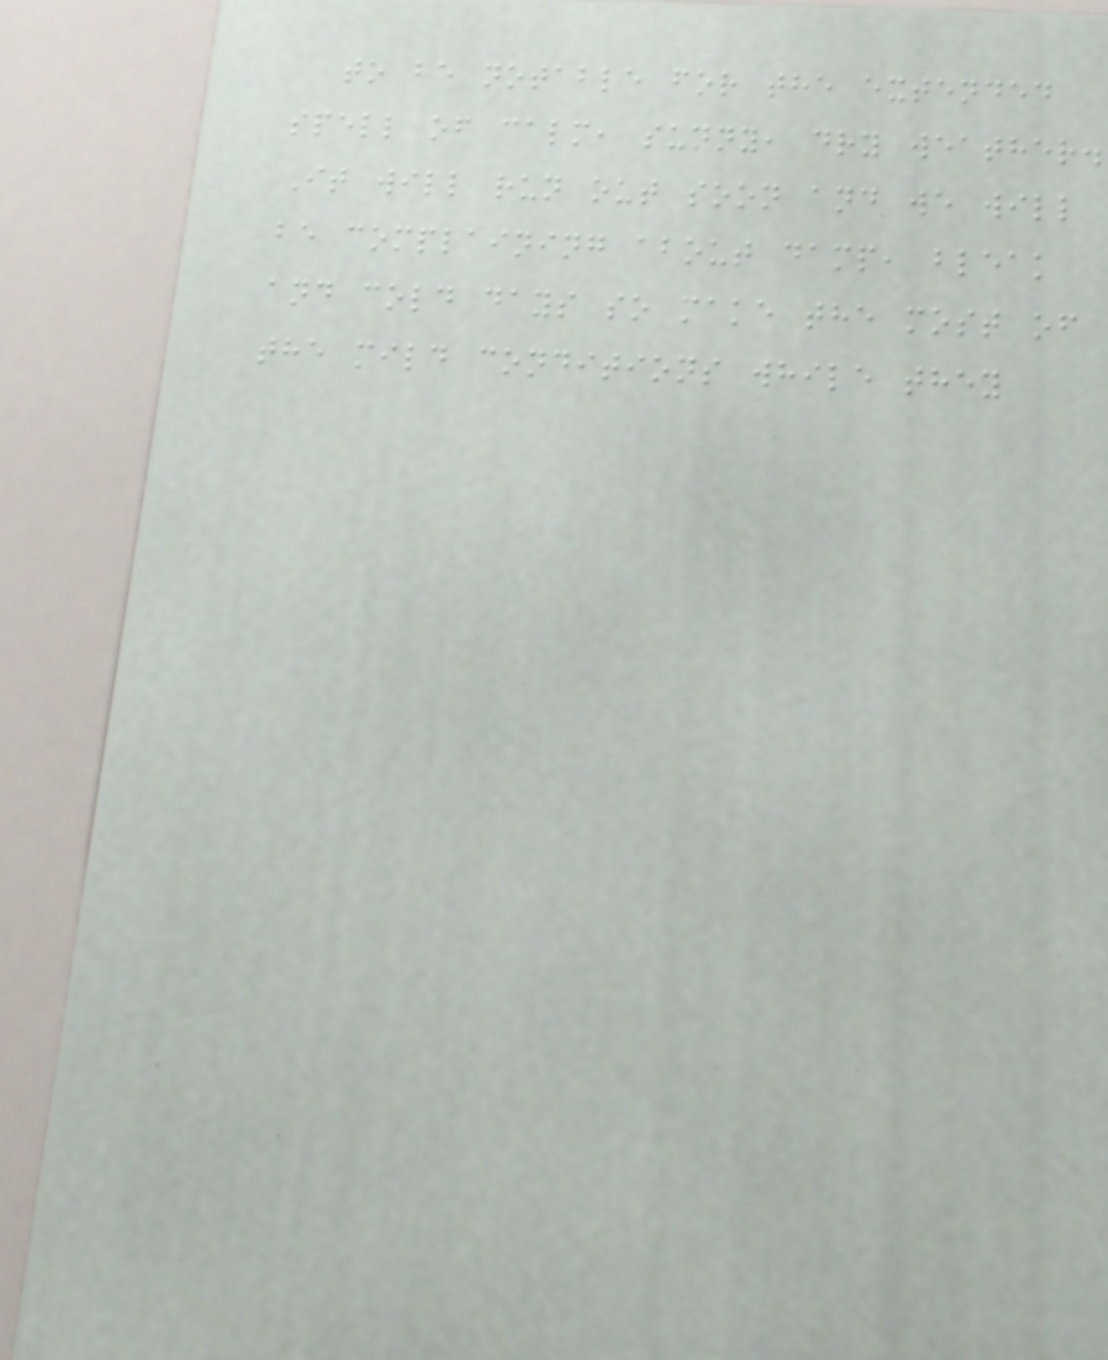to be notable for the extended
spell of calm, sunny, dry weather.
It will run out soon and we will
be complaining about damp, bleak
and cold days so make the most of
the mild conditions while they
